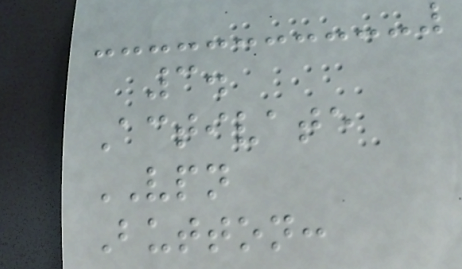3.
Activate
VPN
Button:
